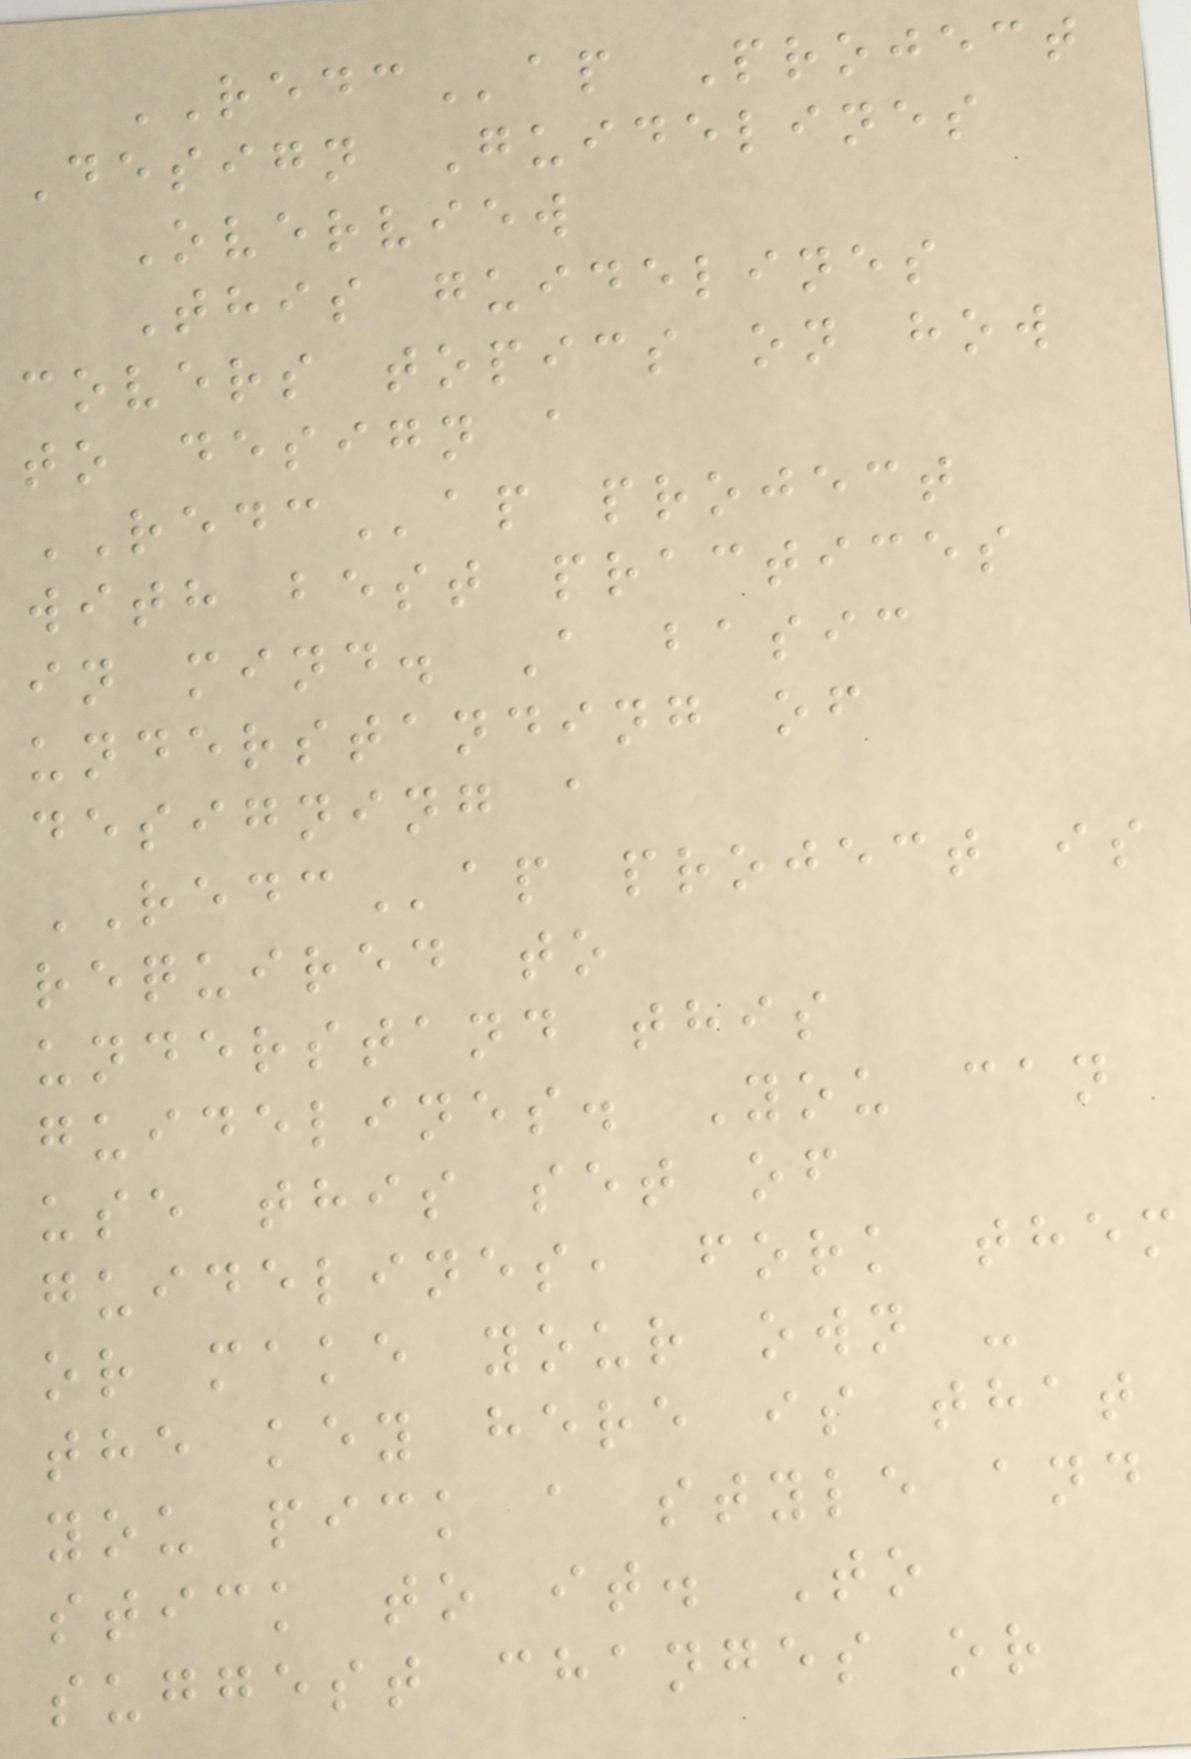REDCap Project
Design Guidelines
Overview
This guidelines
covers topics on how
to design a
REDCap project
with best practices
in mind. A basic
understanding of
designing a
REDCap project is
required to
understand this
guidelines. You can
use this set of
guidelines, fork them
or make your own -
the key here is that
you pick a style and
stick to it. To
suggest changes or
